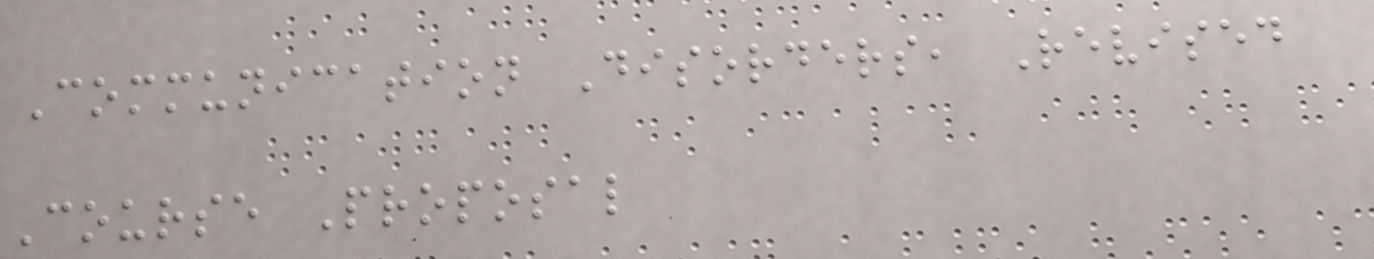Communication Disorders, Revised
Course Proposal
